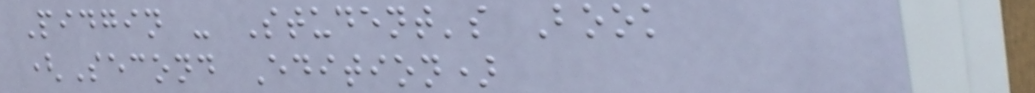Pidgin - Student's Book
(Second Edition)
